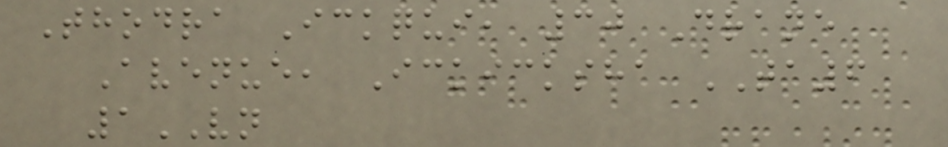Thodra Ickqui, 30 Drane
Avenue, Ickicksha TA6
1VN
